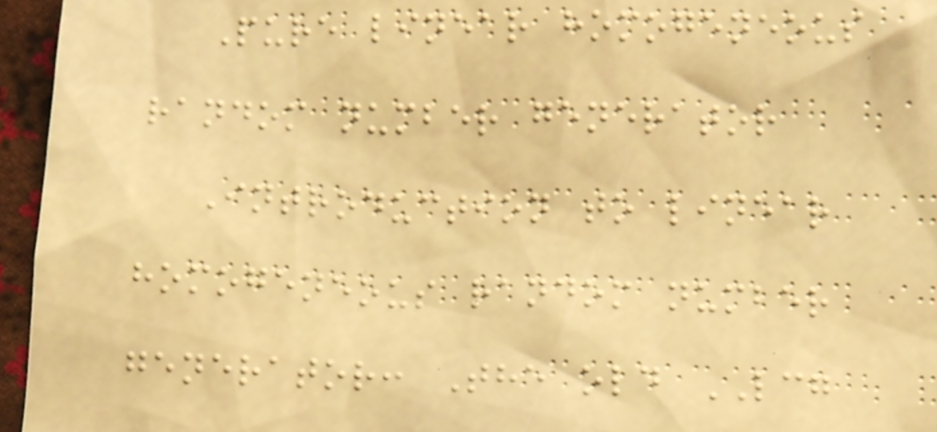Pure linear homogeneous
random number generator
Introduction to linear
homogeneous random number
generator: The old LCG
